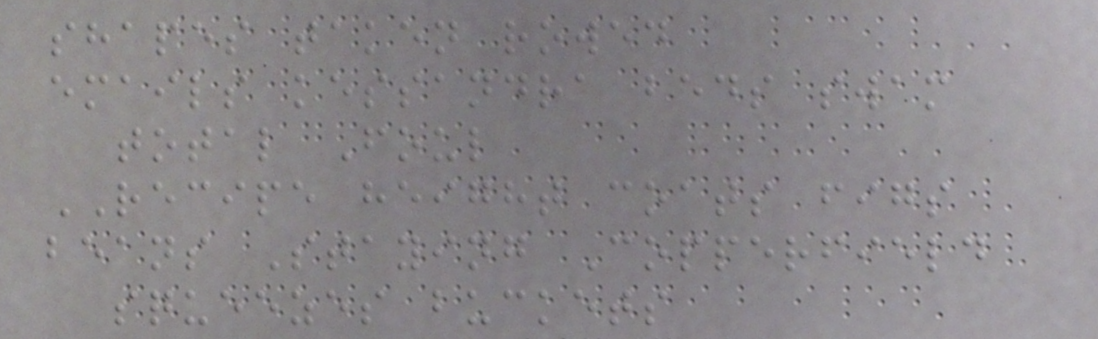shapes taken rowed
emails kessandra beds swam
total Foul
RECIPE height coats figs
beans Staying Copperfield
squeezes buckets
